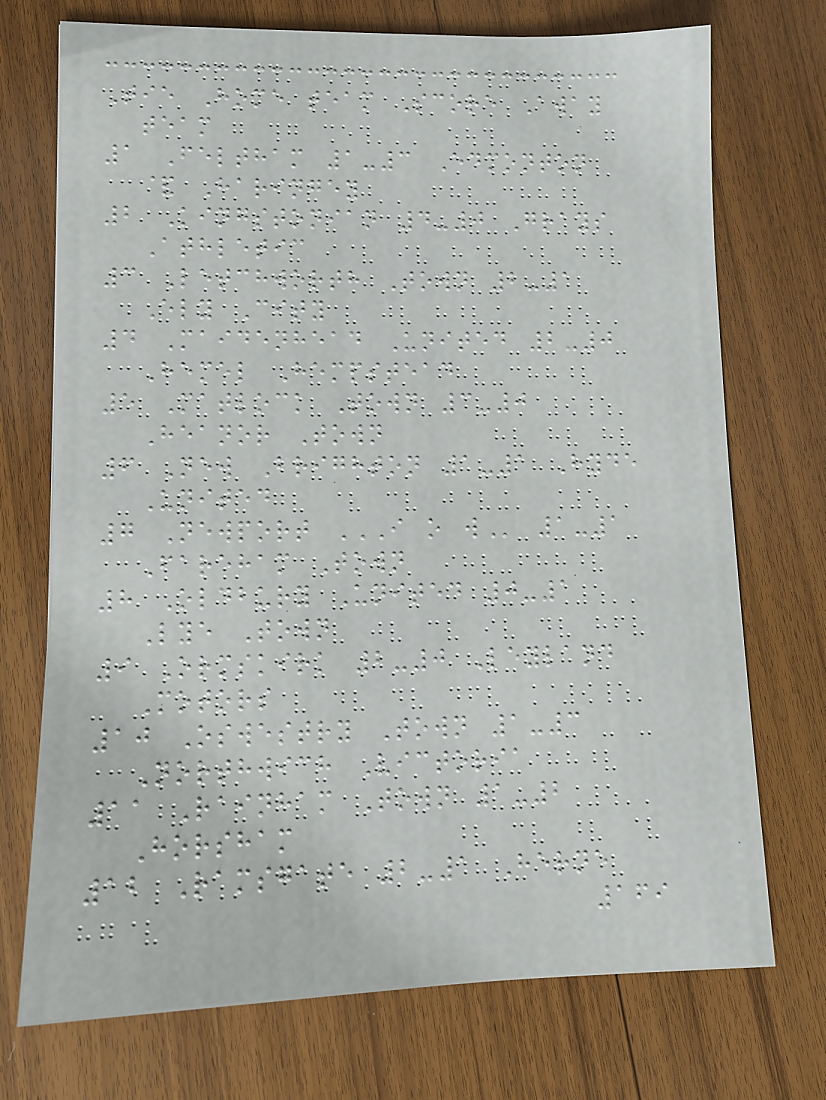Tie Home team Score Away
team
1 Feltham 1-3 Edmonton
& Haringey
2 Kingstonian 4-0 Grays
Athletic
3 Letchworth Town 2-1
Ely City
4 Maidenhead United 2-0
Hemel Hempstead
5 Matlock Town 3-0
Heanor Town
6 New Brighton 1-1 Hyde
United
7 Newport I O W 1-1
Fareham Town
8 Oldbury United 0-1
Lye Town
9 Ormskirk 2-0 Leyland
Motors
10 Oswestry Town 1-3
Northwich Victoria
11 Rainham Town 1-2
Horsham
12 Ramsgate 2-1 Herne
169
